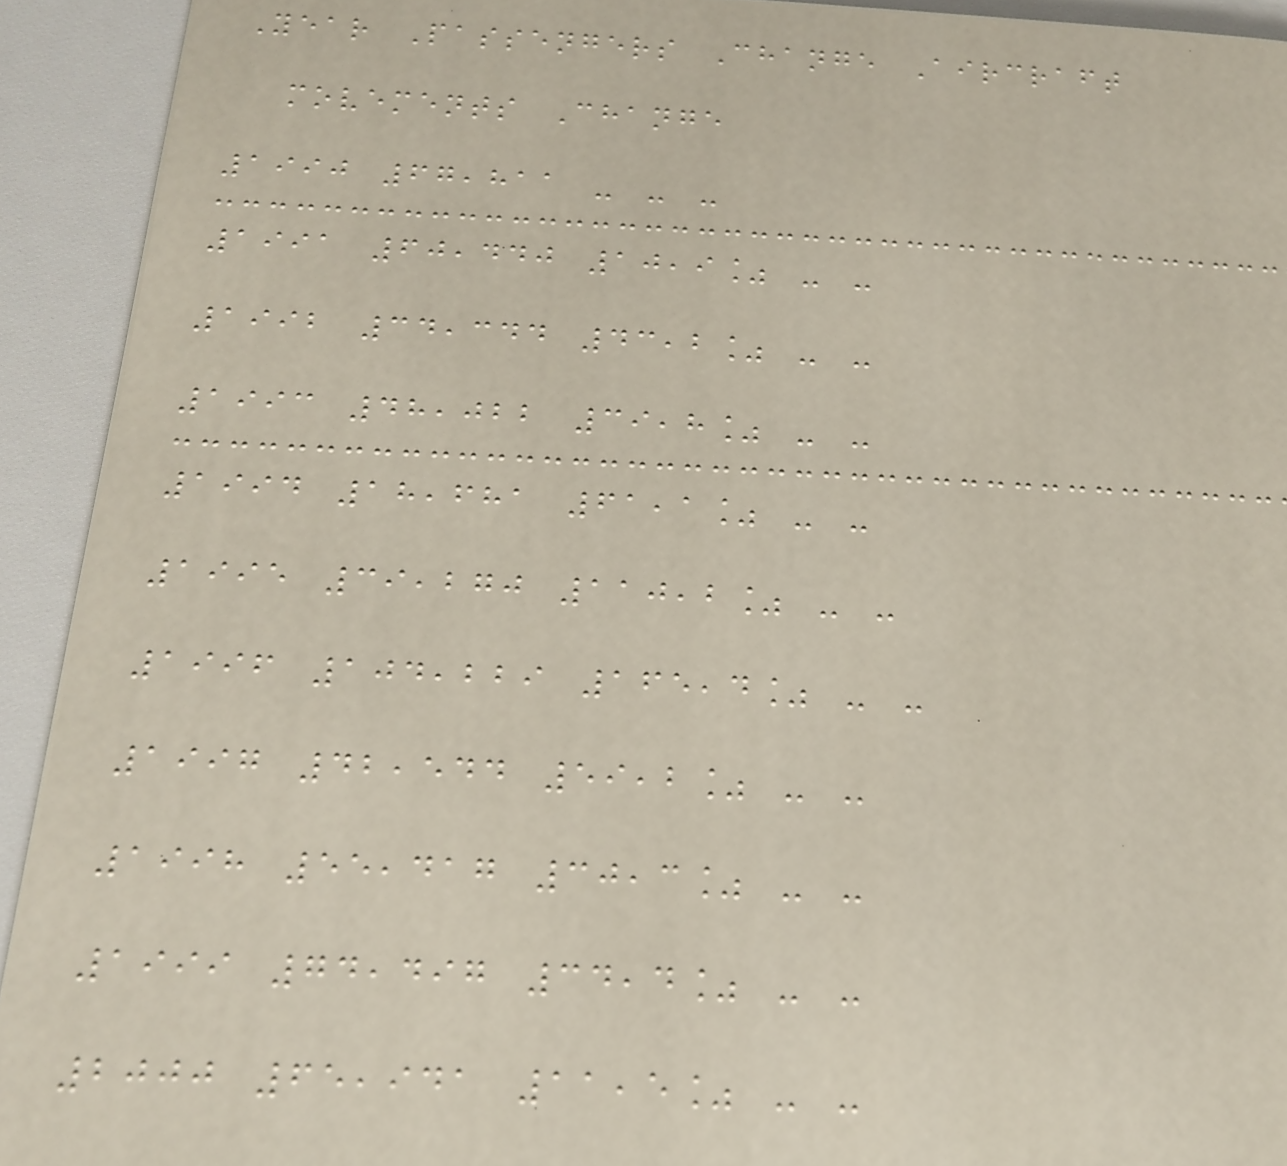Year Passengers Change Aircraft
movements Change
1990 67,811 - - -
1991 60,440 10,9% - -
1992 34,344 43,2% - -
1993 48,022 39,8% - -
1994 18,681 61,1% - -
1995 39,270 110,2% - -
1996 104,229 165,4% - -
1997 42,544 59,2% - -
1998 55,417 30,3% - -
1999 74,497 34,4% - -
2000 65,941 11,5% - -
